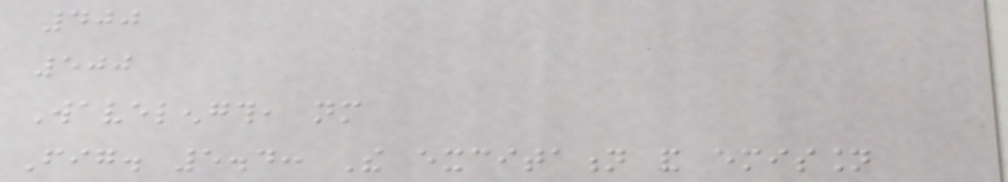400
500
Wavelength, nm
Fig. 5.4: The excitation and emission
